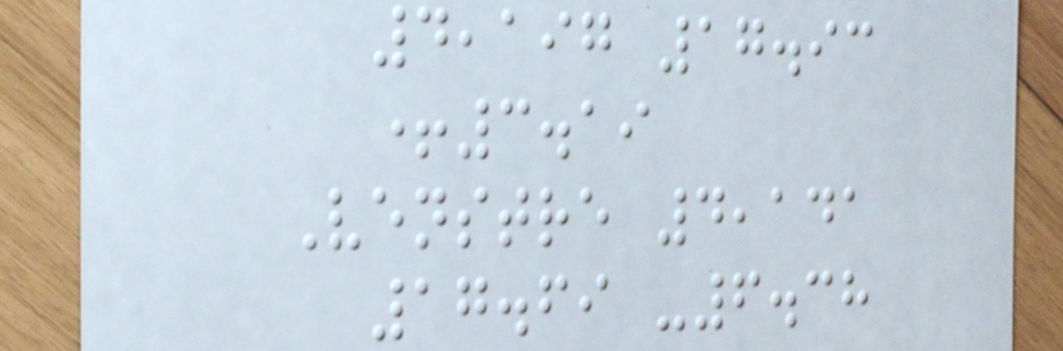4,197 17.93
+3.19
Venstre 4,141
17.69 -6.38
